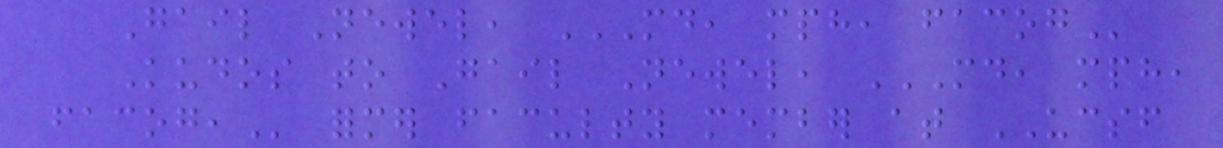Gail Newel, MD, MPH, FACOG
Kudos to Gail Newel, MD, MPH,
FACOG, former faculty member at UCSF
